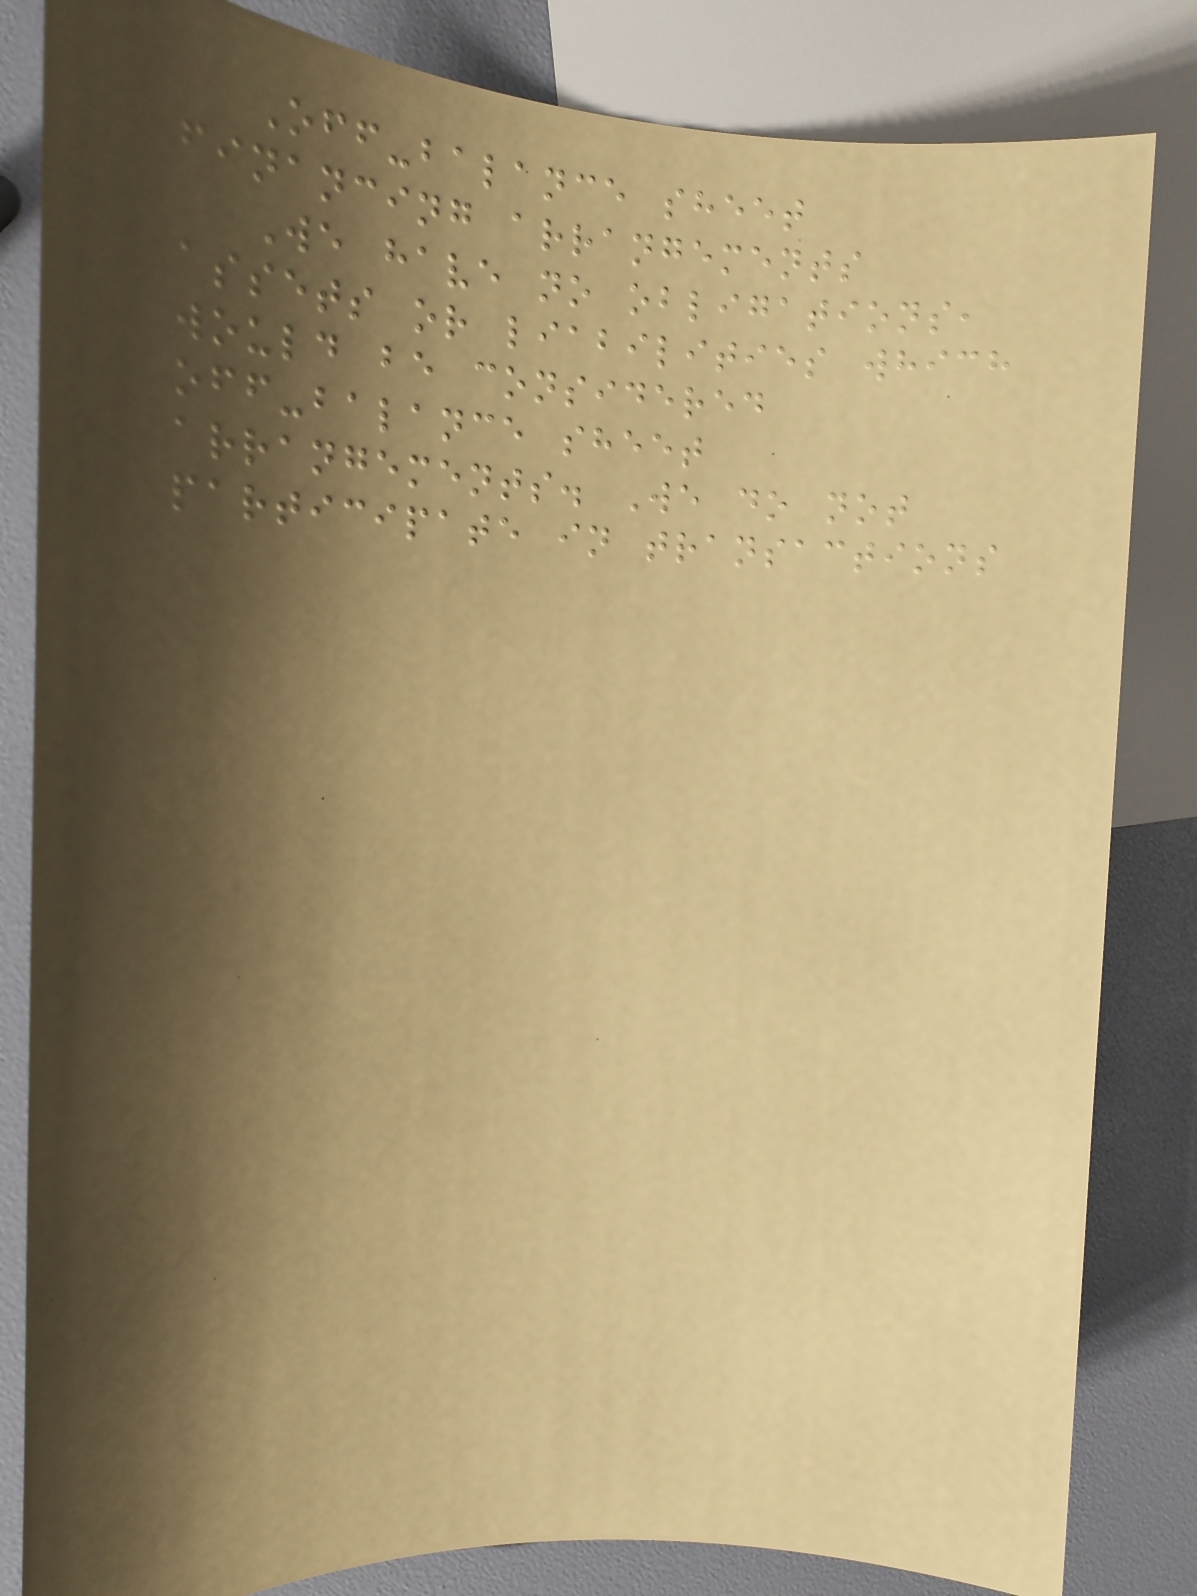Off-balance sheet
financing arrangements
We have no obligations,
assets or liabilities which
would be considered
off-balance sheet
arrangements. We do not
participate in transactions
